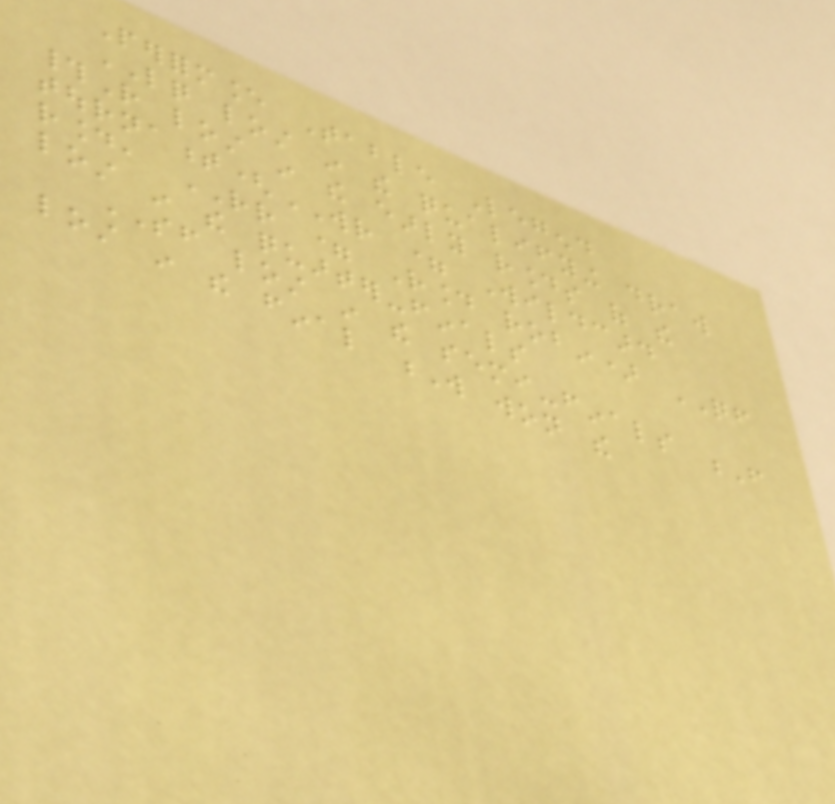Performance Table Legend
LQ lost in the qualifying draw
#R lost in the early rounds of the
tournament(WR = Wildcard
round, RR = Round robin) QF
lost in the quarter-finals
SF lost in the semi-finals F
lost in the final W won the
